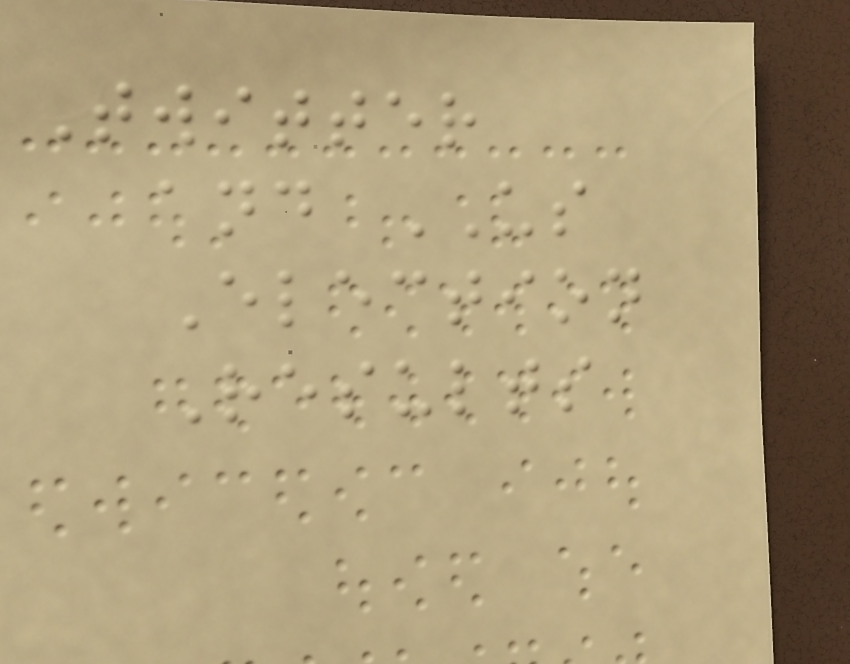Twitter
and US
Election
Results
